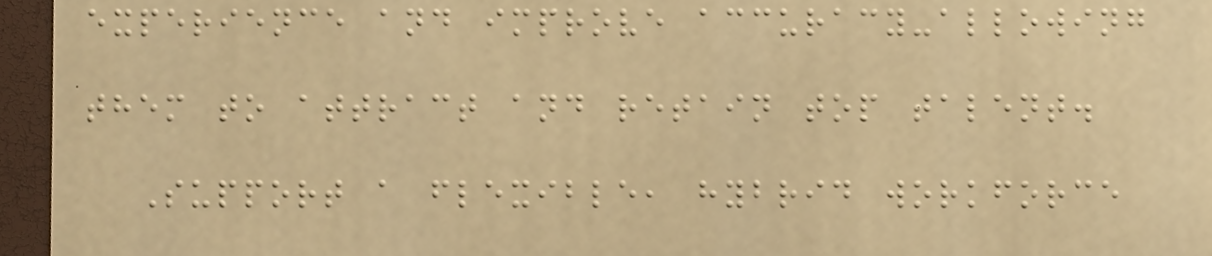experience and improve accuracy-allowing
them to attract and retain top talent.
Support a flexible, hybrid workforce
